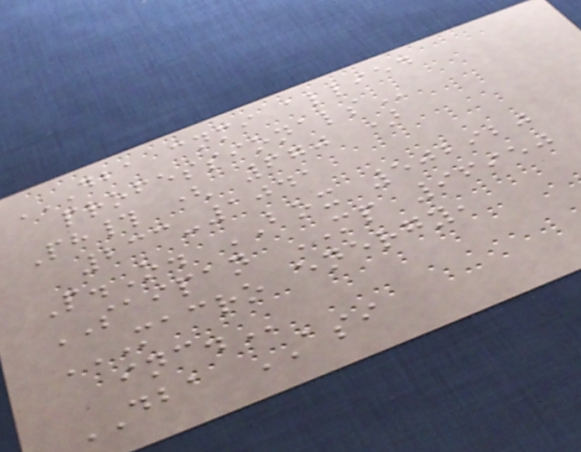DBA CNMI ALLIED
PROFESSIONALS
Ph# ( 670 )
233-1041
P.O. BOX 502920
SAIPAN MP 96950
MACRO ENERGY,
INC.
DBA ASI
